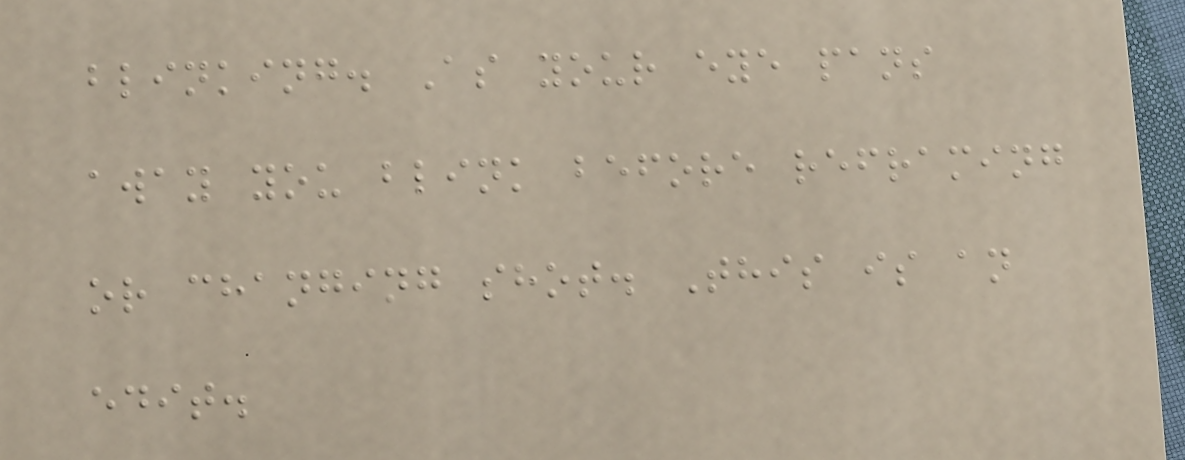blinking. As your eye pans
away you blink before reframing
or changing shot. This is an
edit.
